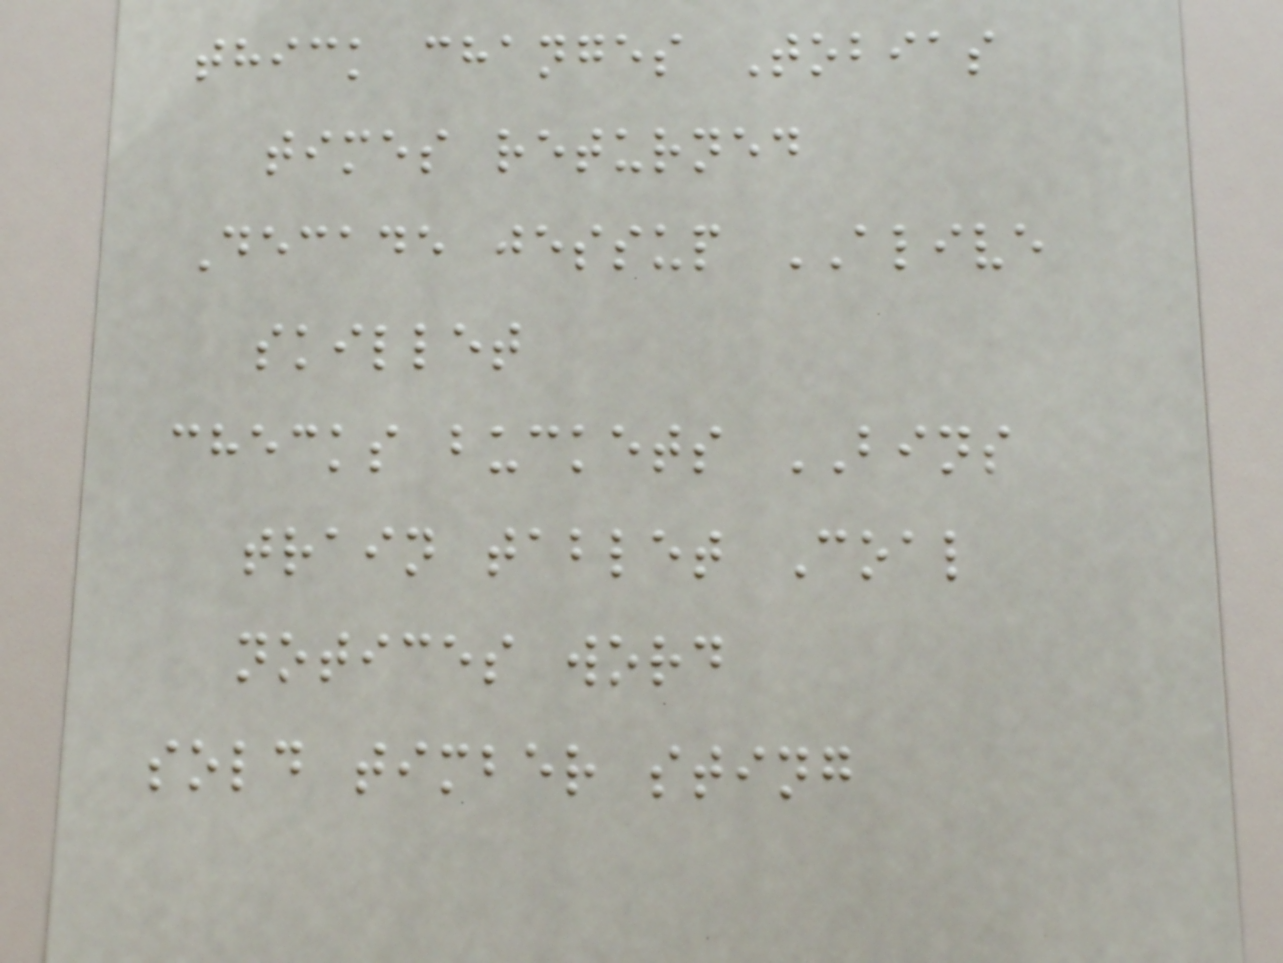thick changes Tobias
times returned
Decade jessup ALIVE
skillet
checks buckets BINS
train tablet Coal
notices word
sold timber sting
